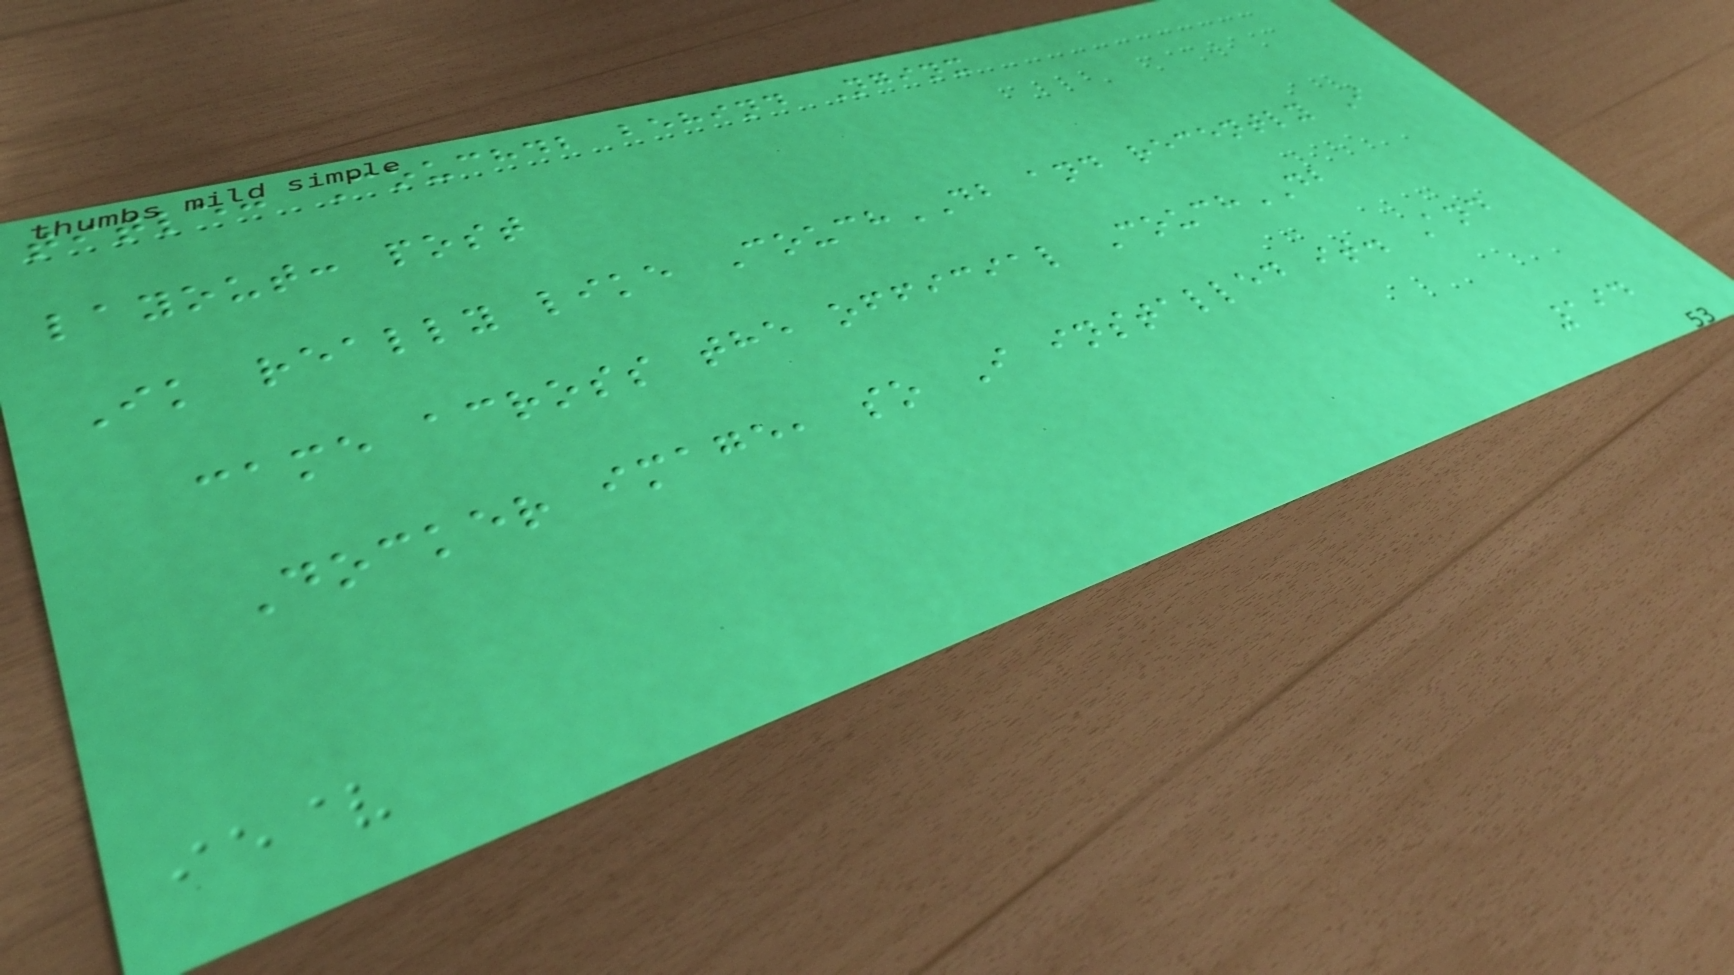title: Couchdb behind Nginx
layout: post
Ik really like CouchDB and recently I
came across the official CouchDB
Docker image, so I installed it. And
194
